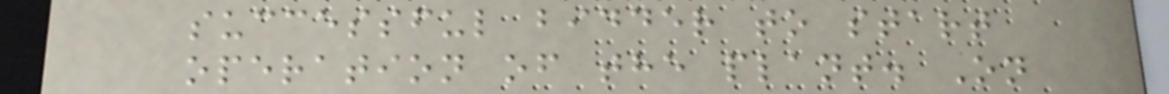successful bidder to start
operation of the plant. On
